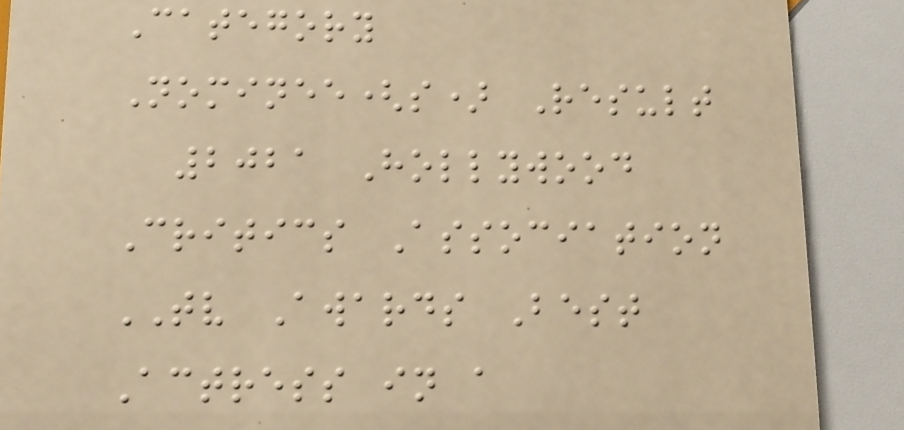Category
Nominee(s) Result
2021 Hollywood
Critics Association
TV Awards Best
Actress in a
